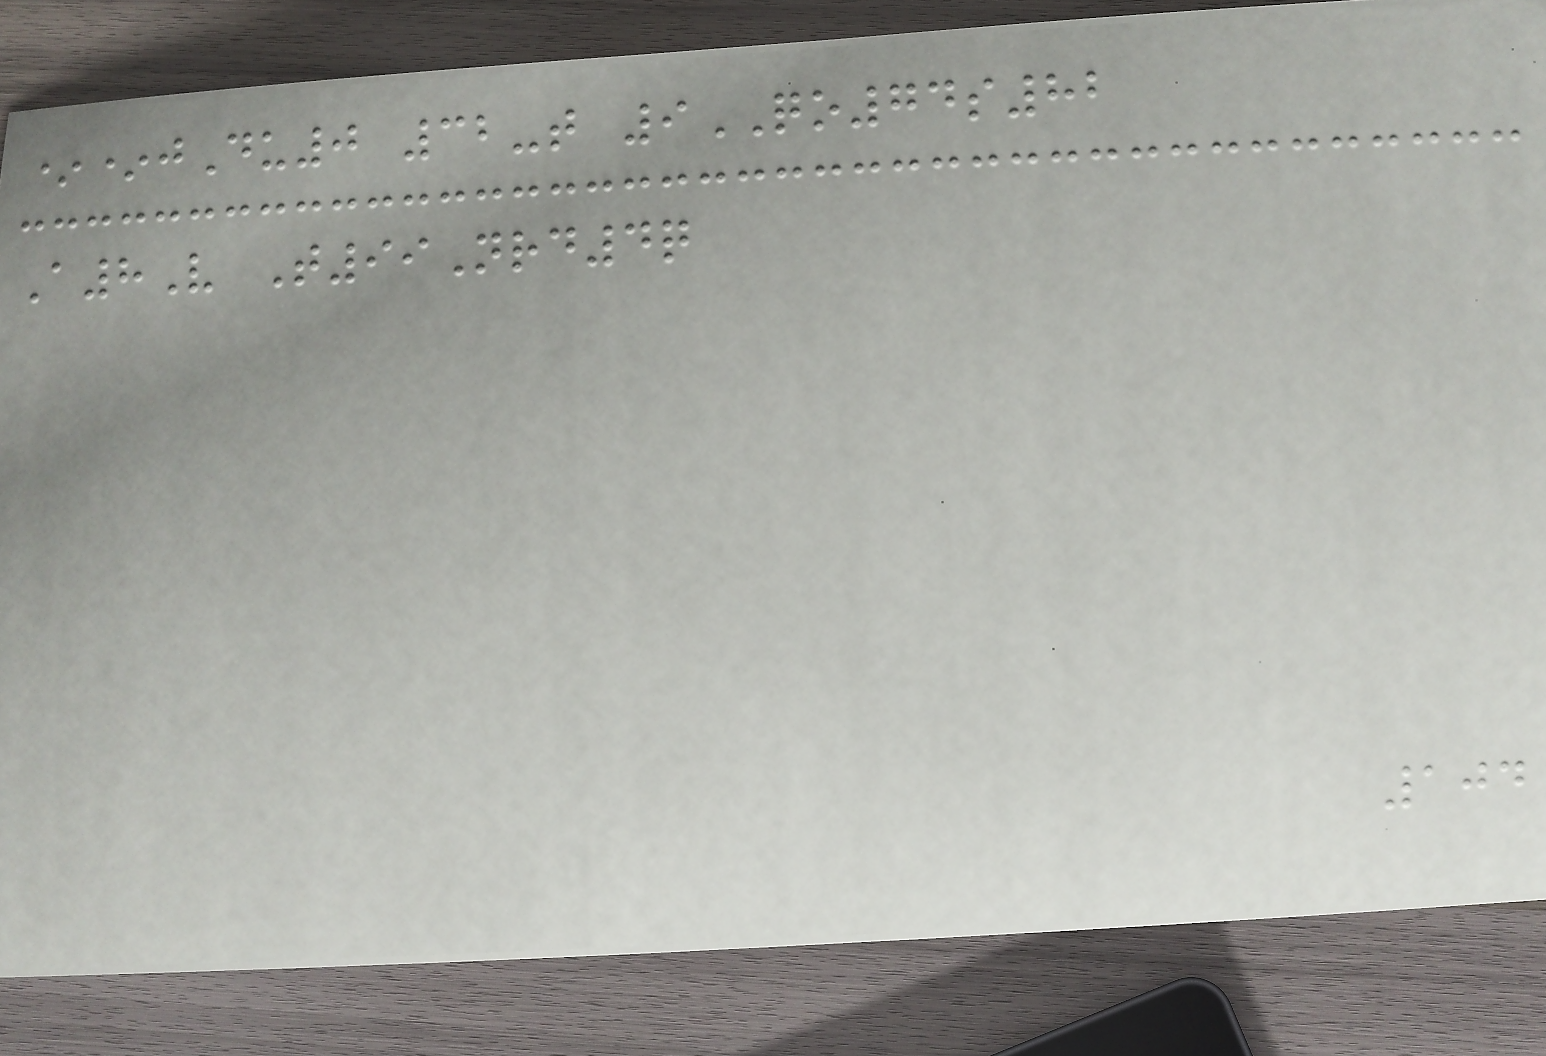**jDu0 32-t 9QO74s82
A8V T99Nrd4q
104
